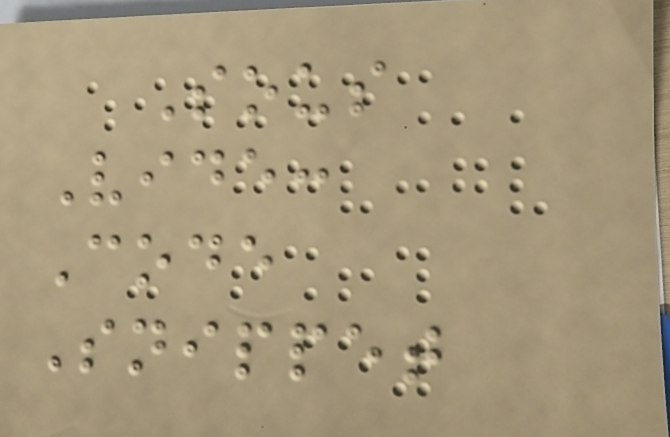Sous
Vide:
Code
Snippet
